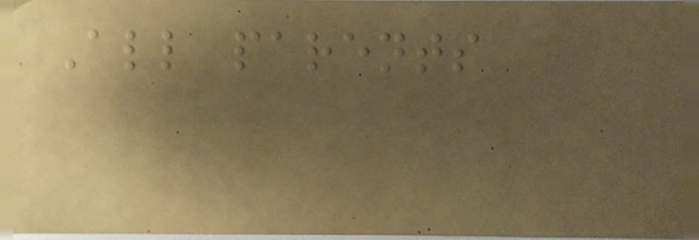All parents
